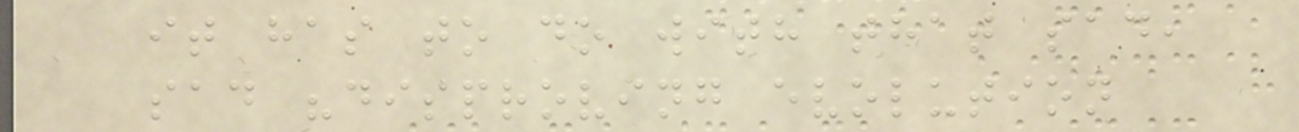it has to do with that sad,
sad "disproving evolution
